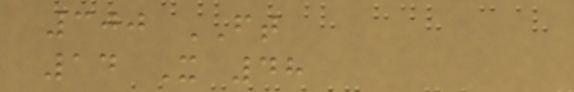300 FT
14 X 48
